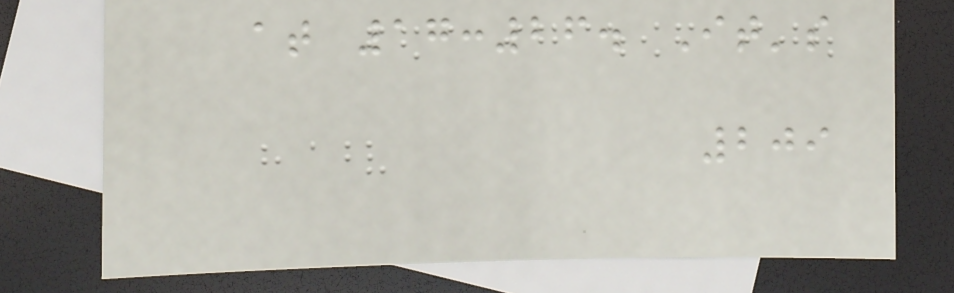at 17:26. It's
209
